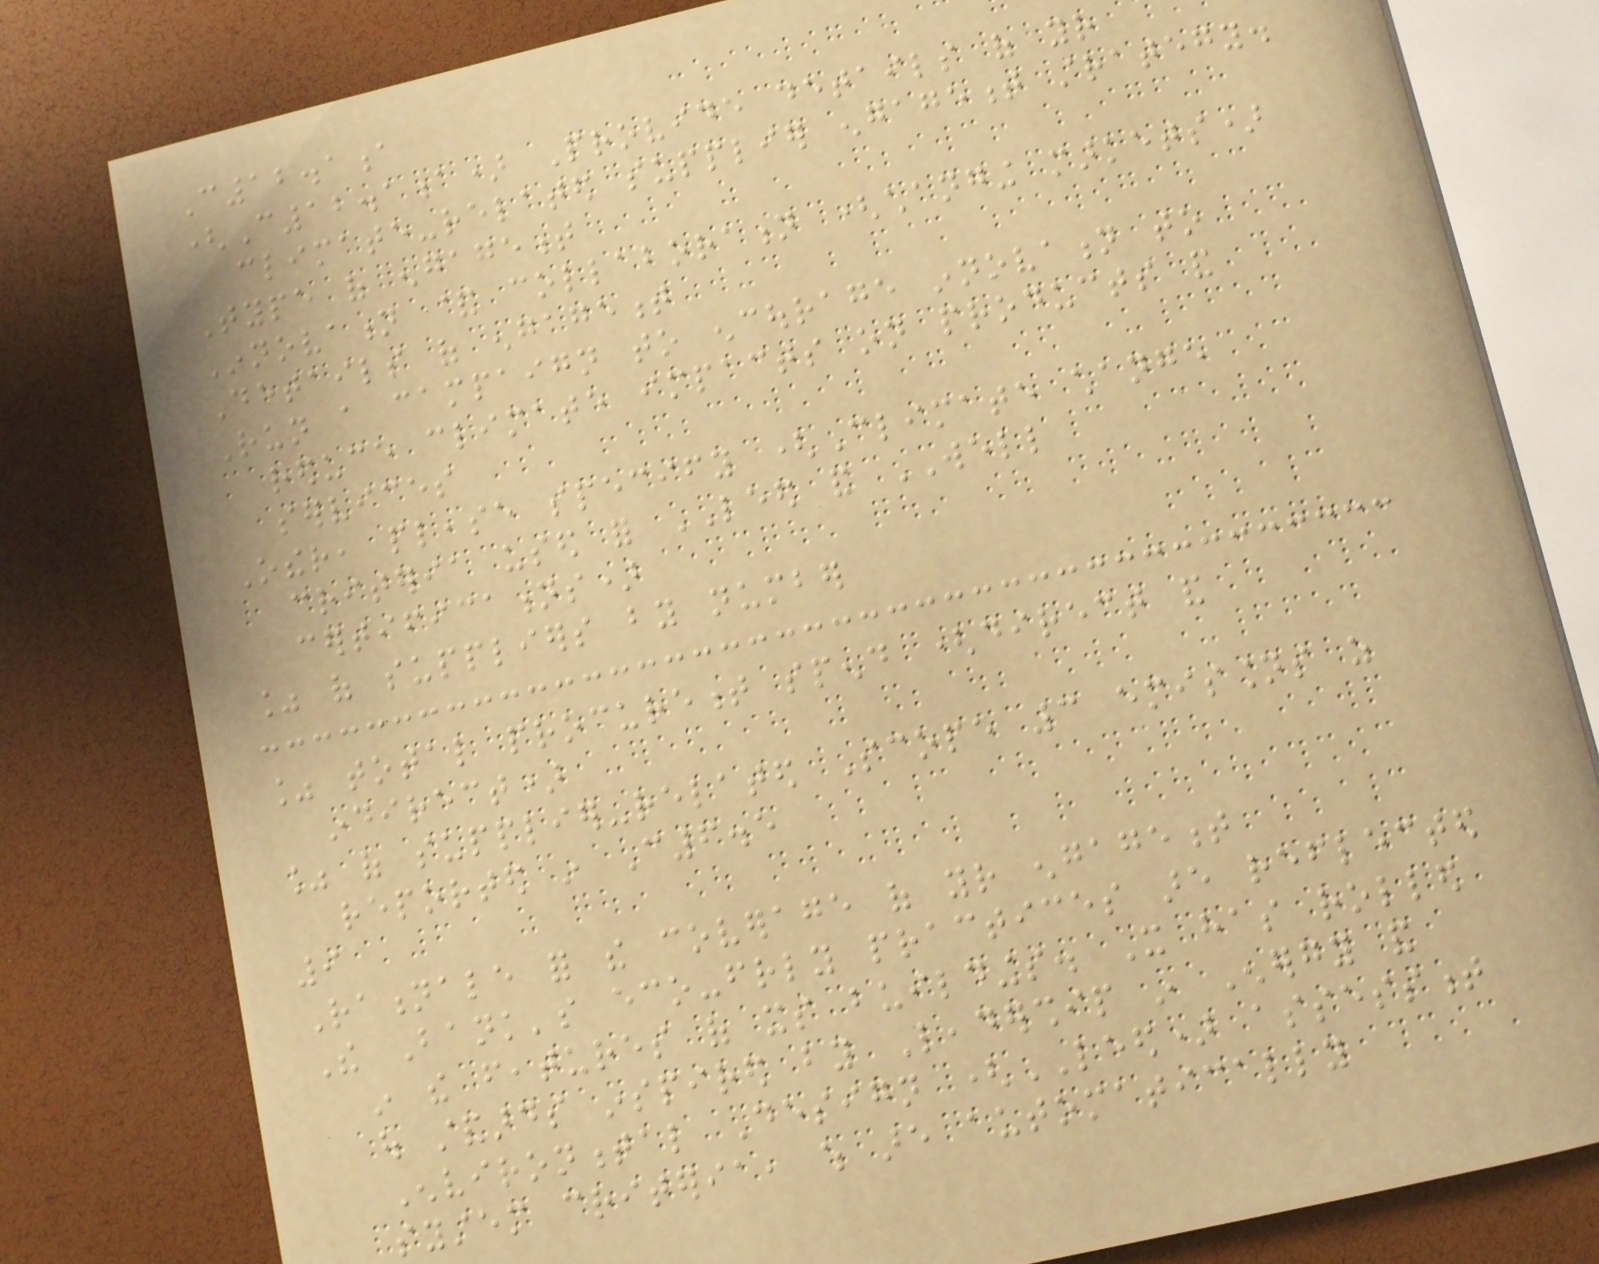C12.1a
(C12.1a) Provide details of your
climate-related supplier engagement strategy.
Type of engagement
Innovation & collaboration (changing markets)
Details of engagement
Run a campaign to encourage innovation to
reduce climate impacts on products and
services
Other, please specify (Climate change
criteria used for LEED and WELL
certifications)
% of suppliers by number
% total procurement spend (direct and
indirect)
% of supplier-related Scope 3 emissions as
reported in C6.5
9
Rationale for the coverage of your engagement
The Bank's eco-friendly practices are reflected
in the features of its buildings. It has rolled
out standards inspired by Leadership in Energy and
Environmental Design (LEED) assessment
system criteria, which are automatically
